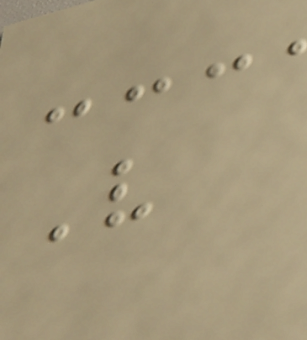V
